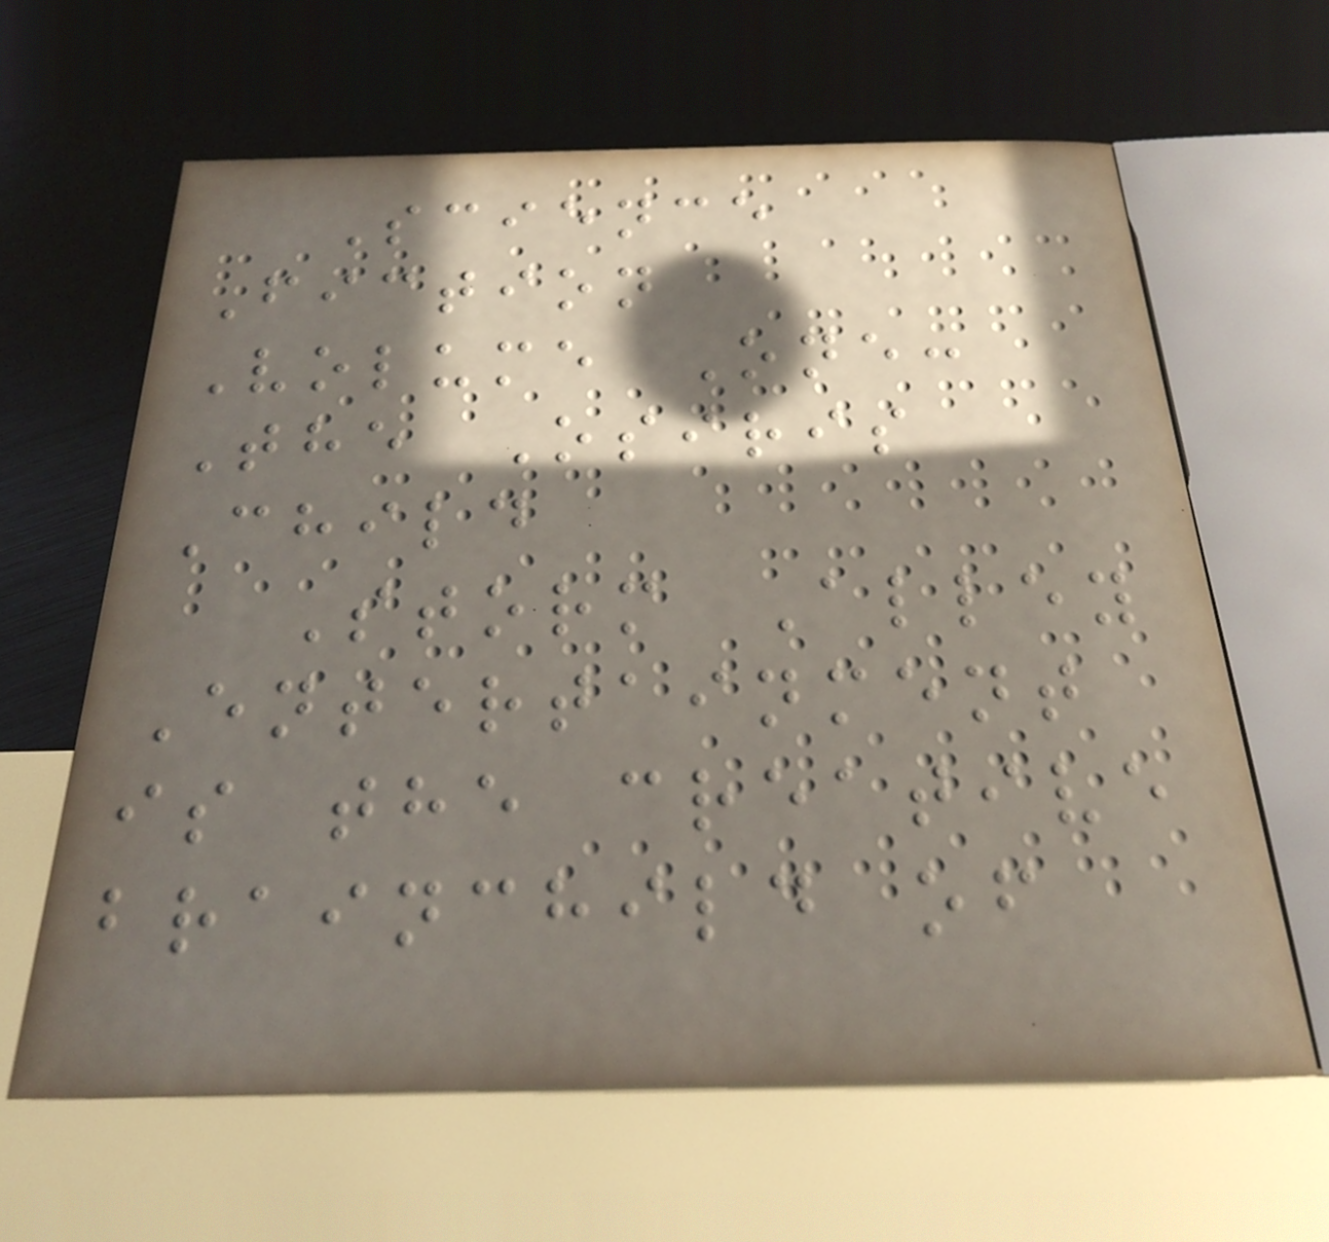Science
Fiction
Volume One:
The Osiris
Child
Storm Alley
Entertainment
is the creative
brainchild of
